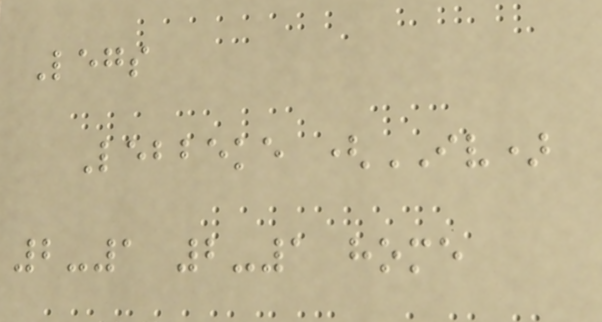Legs
Lebbeke (IV)
2-1 2-1 home
